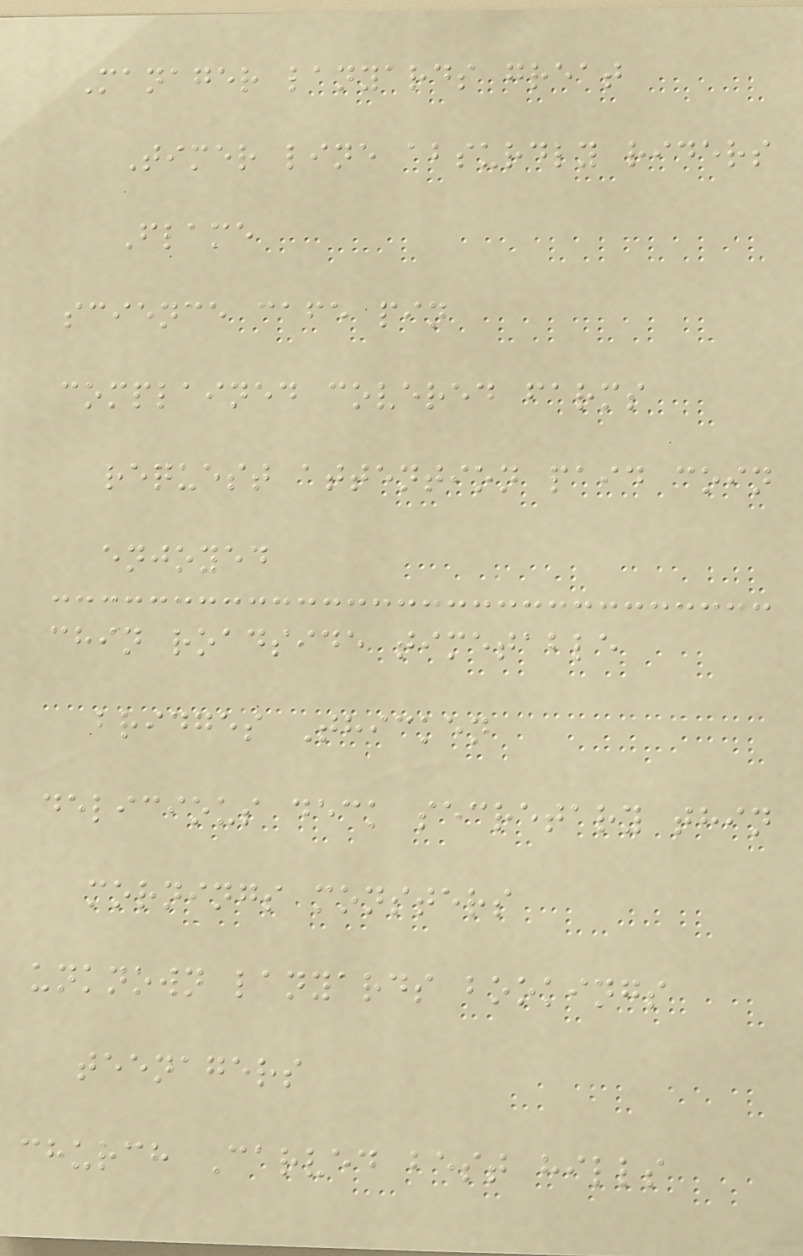Manager lanyards great
Timer line absurdly riders
Flame
science cafe pin
complained covered farms
request attention paid coin
enjoyed
chin roadside timetable
bridges Thicken
delicious deck secretary thin
mornings monsters
unknown lanyards bookings
teenagers
church Carved best hills
